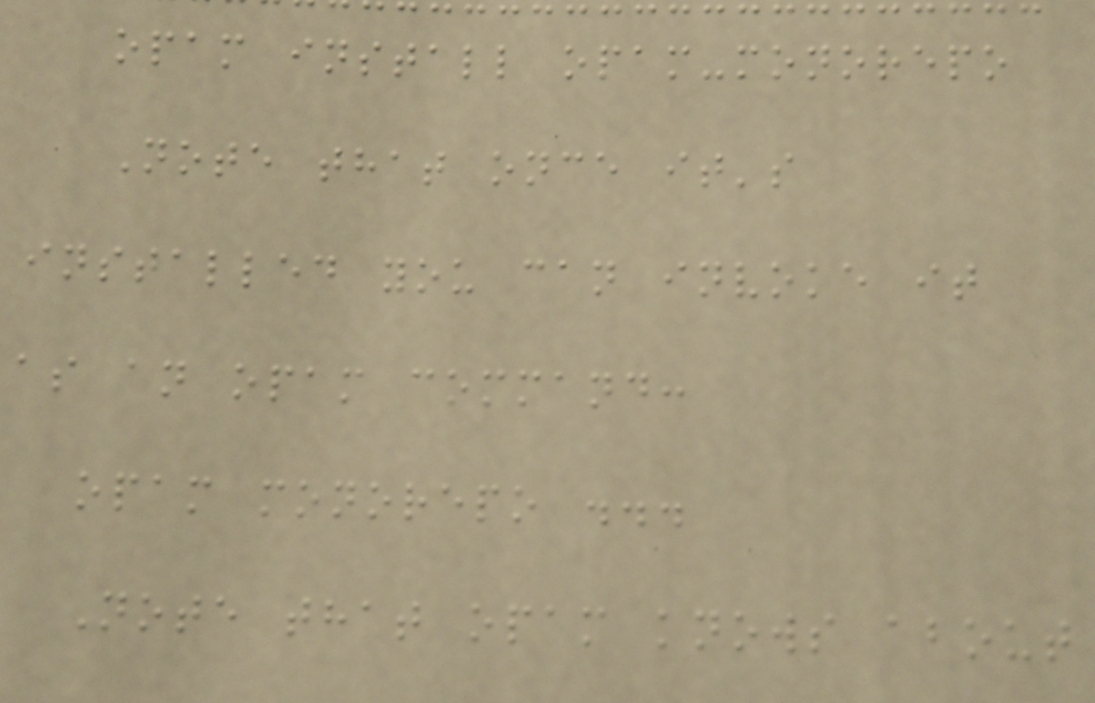opam install opam-monorepo
Note that once it's
installed you can invoke it
as an opam command:
opam monorepo ...
Note that opam knows about
